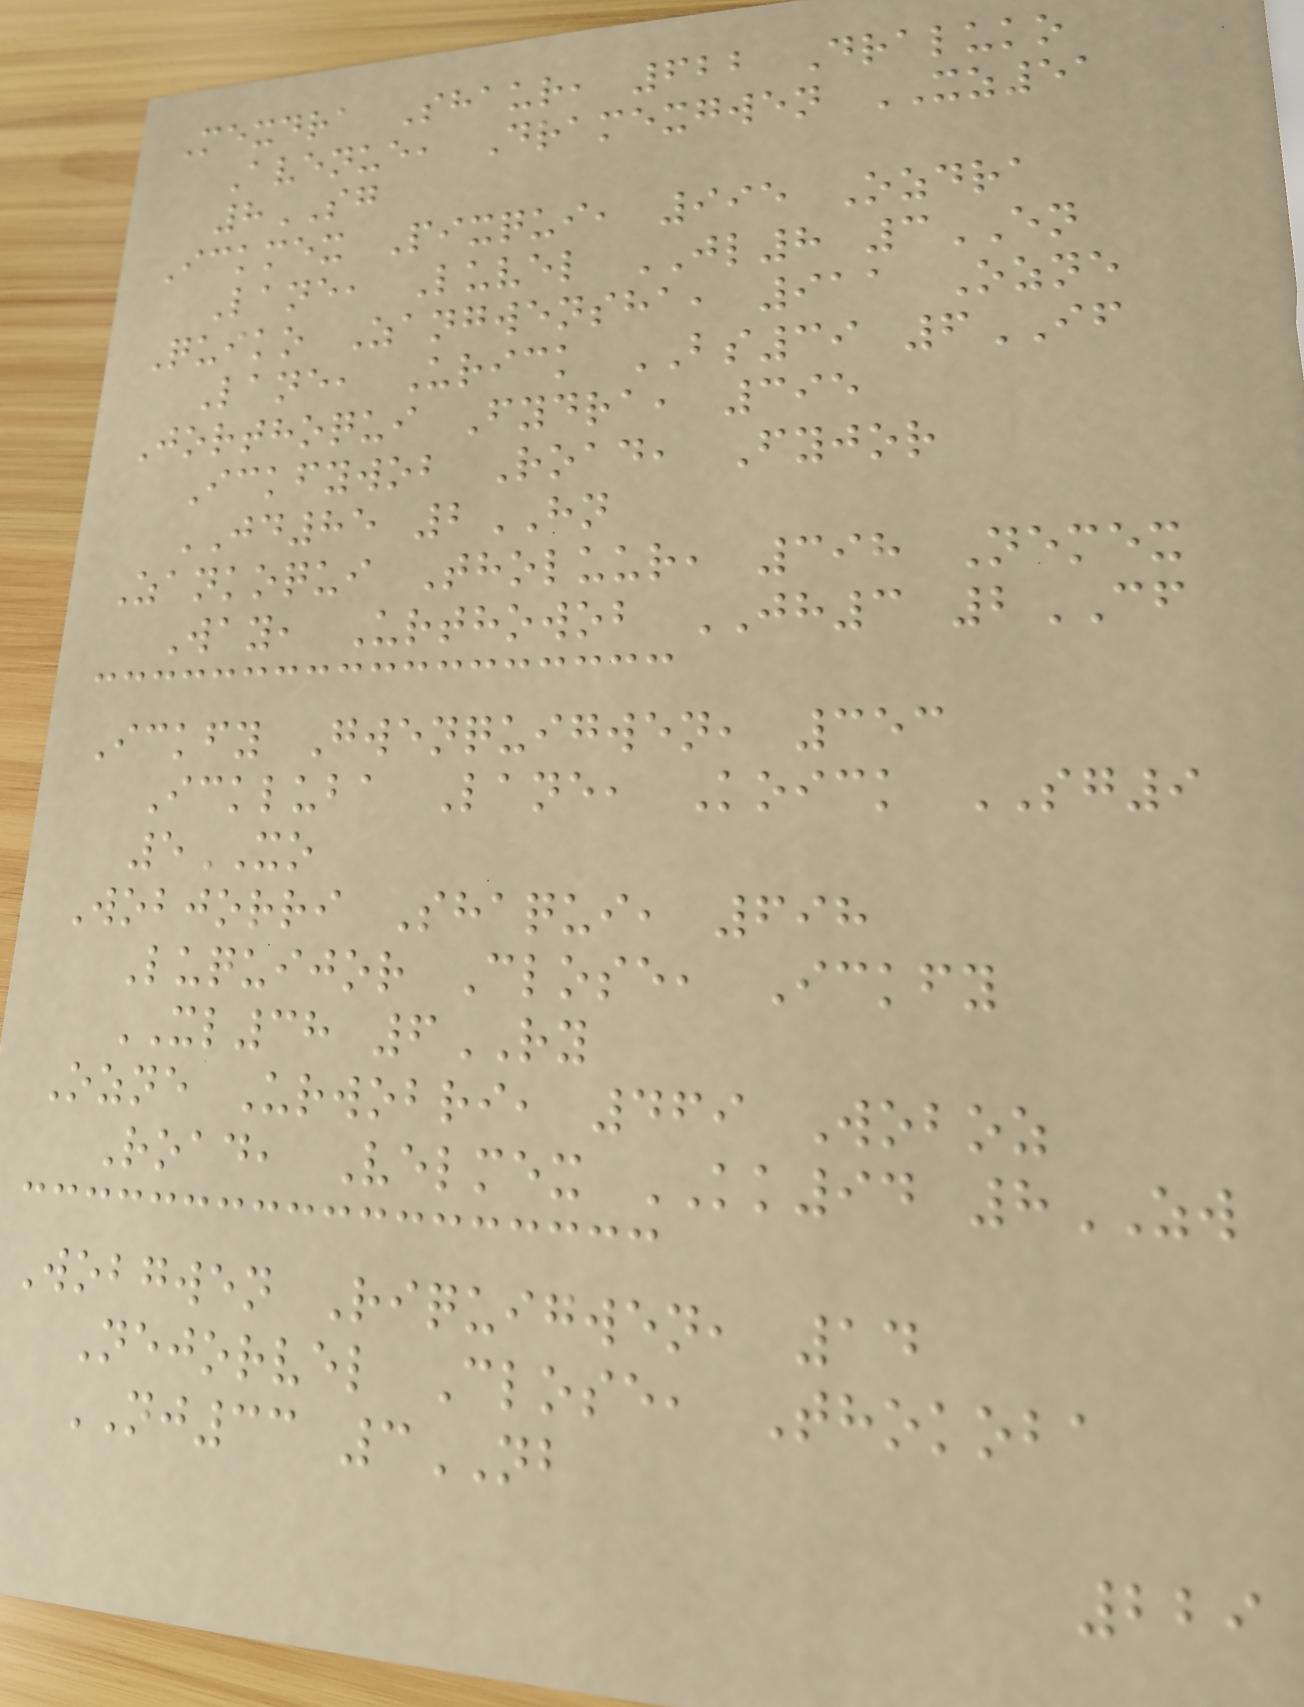Mexdra Shaur, 622 Draluko
Avenue, Dramexgwen XZ51
8SG
Ickmex Pixqui, 995 Ozdra
Lane, Luvel JL8 3EN
Quiko Zangwensha, 911 Ozne
Lane, Urick BS39 6IF
Jorthoqui Fydra, 395
Ickfywob Road, Fyjor
JD85 2HN
Zankoqui Tholuur, 398 Nemex
Way, Urthowob JH3 2CF
Ickfy Gwenquigwen, 353
Ickluba Lane, Koick SG9
5XO
Wobjorri Shaqui, 698
Luquijor Close, Ickfy
XL38 6RY
Ozne Urwobri, 469 Woboz
Road, Velmex KK94 8ZW
Wobgwen Riquigwen, 14
Nejorvel Close, Thokoba
NJ33 3NB
229
